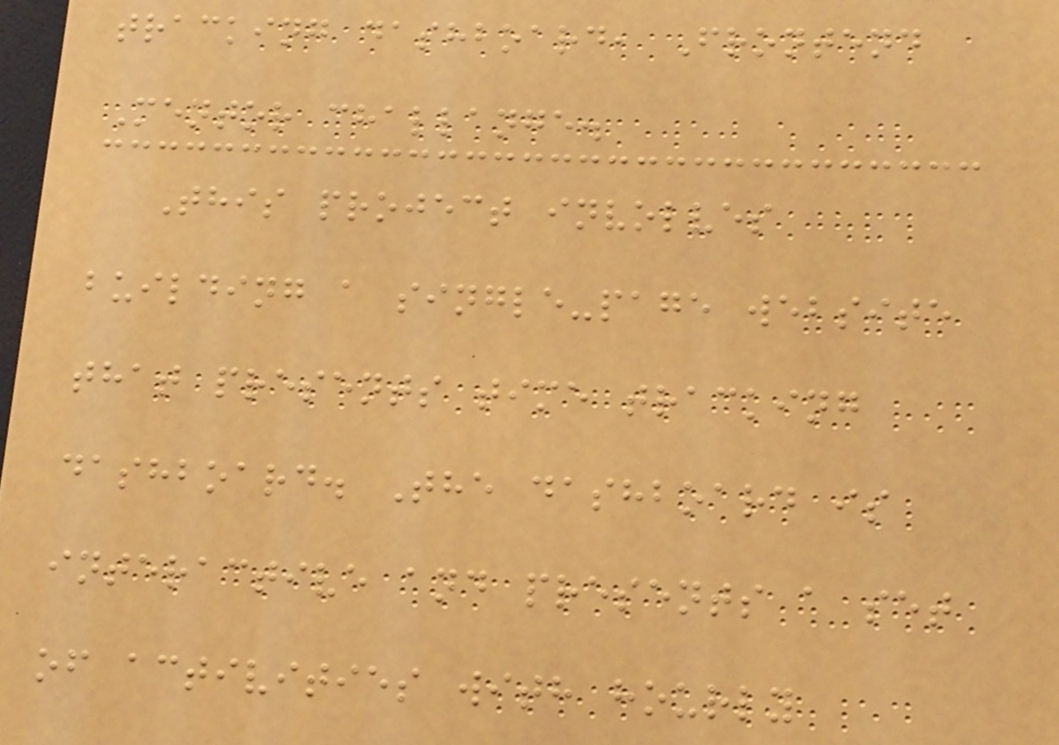tracking dashboard, Frontend
Mentor challange.
This project involves
building a single-page website
that presents time tracking
dashboard. The dashboard is
interactive and presents a set
of activities with hourly
